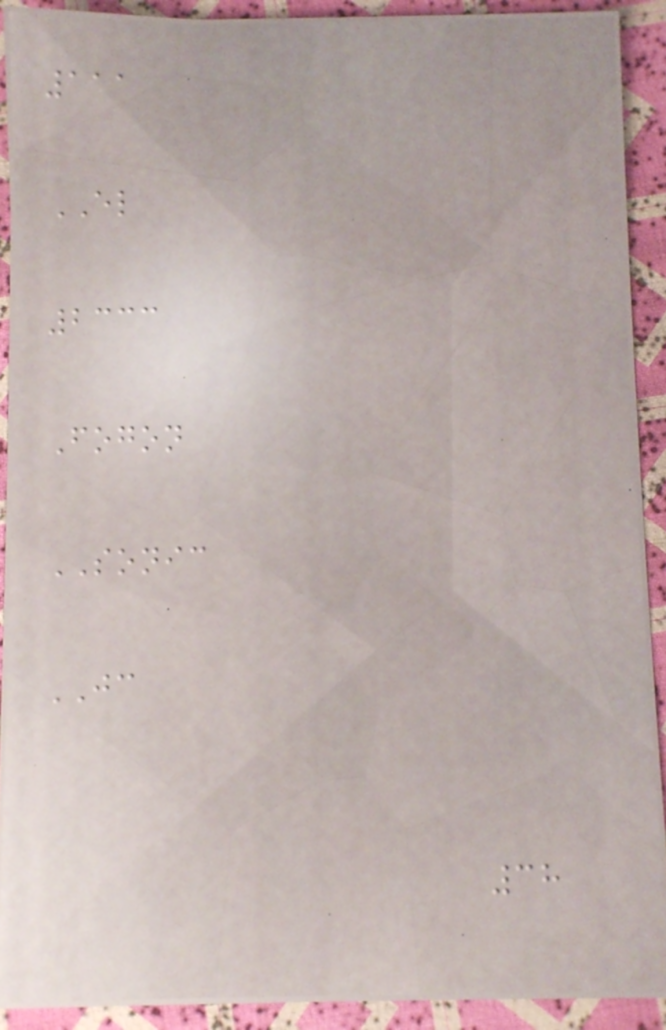111
EL
2333
Fogon
SONIC
JC
38
